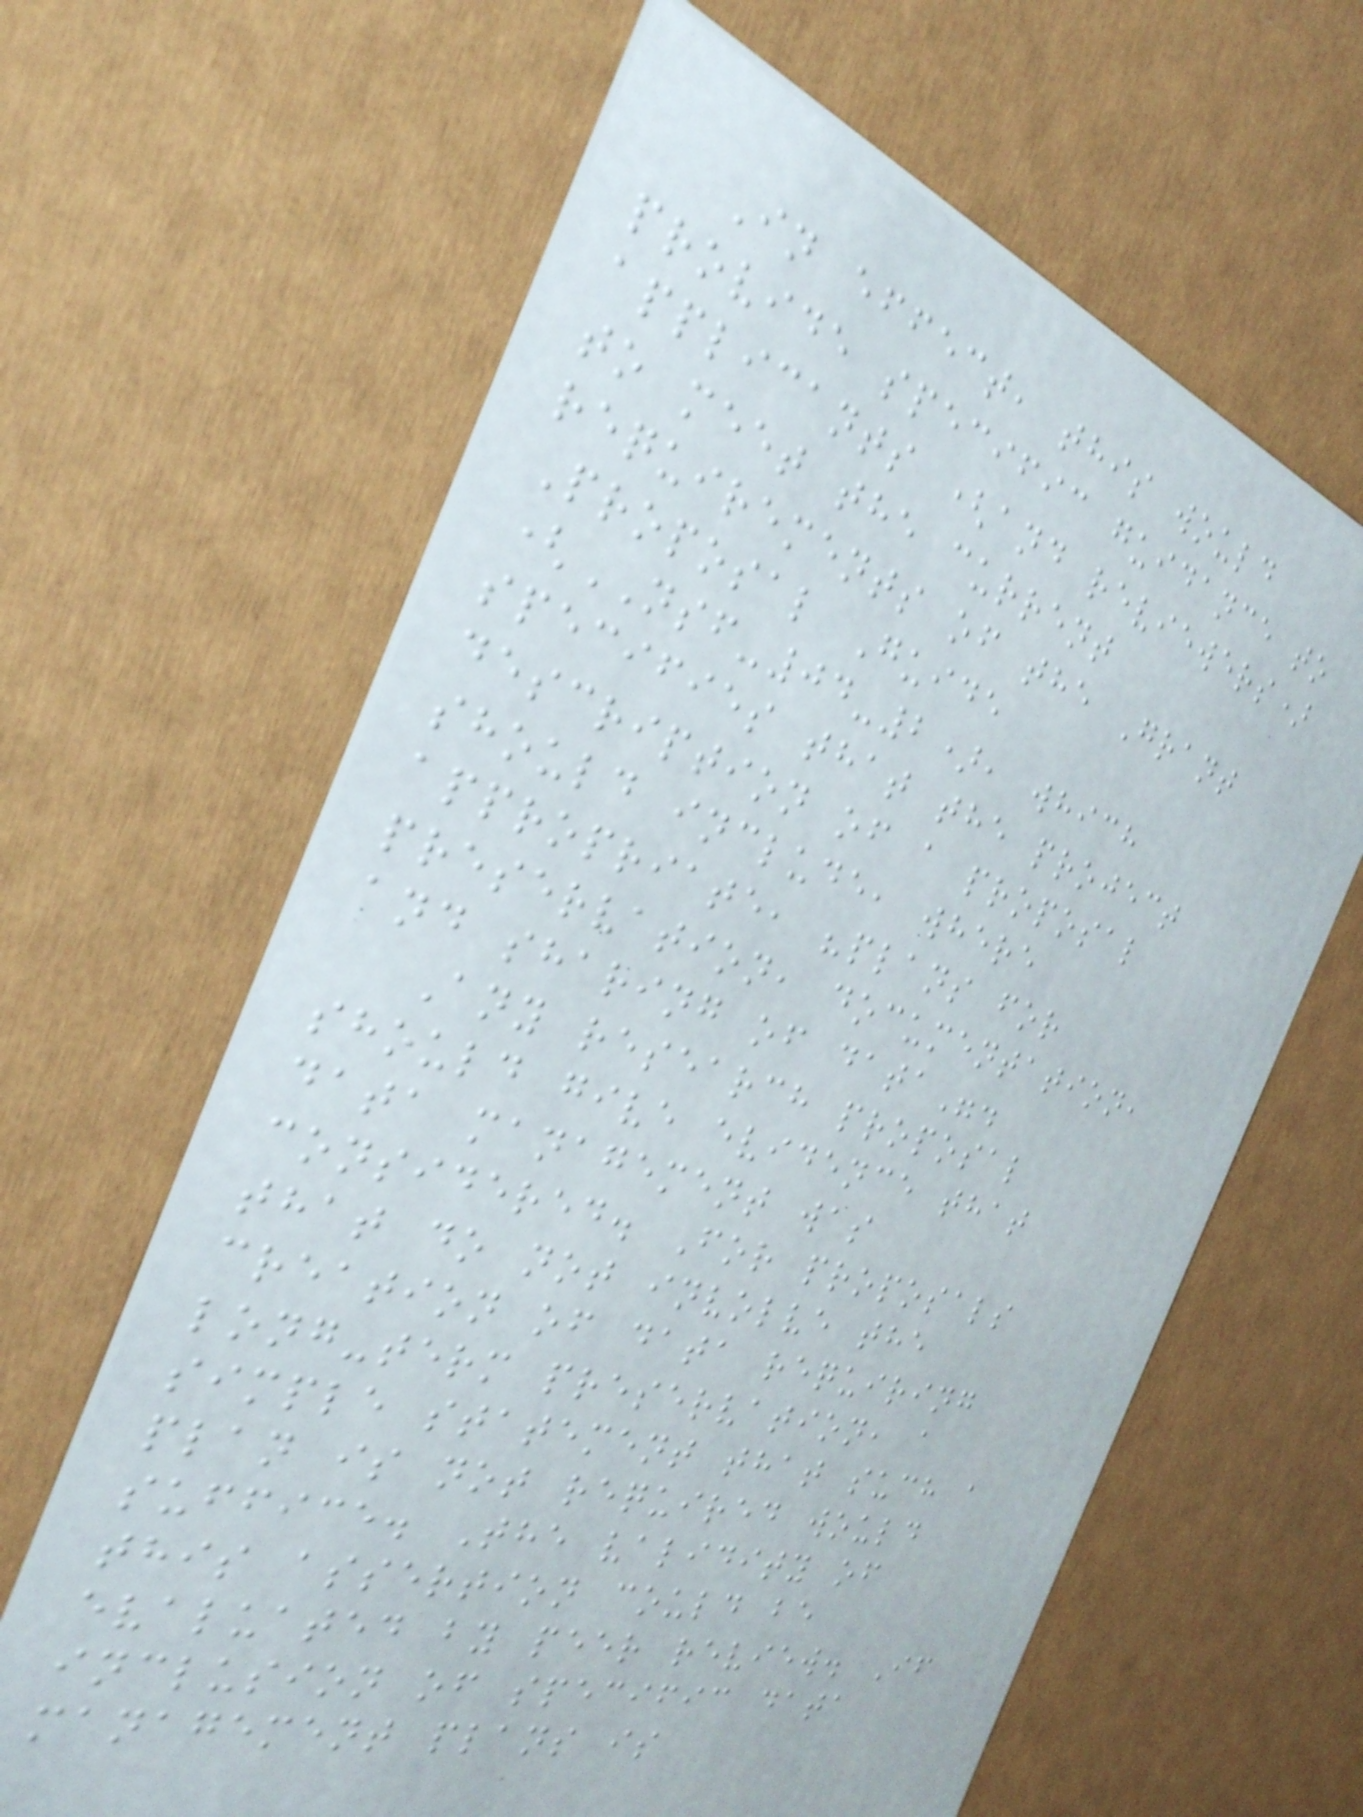In effect, this would
provide specific guidance to
applicants (and reviewers)
to meet the current
requirements of the Grant
Proposal Guide
(NSF-04-2), which
specifies that the project
description of a proposal
should include, where
appropriate, "plans for
preservation, documentation,
and sharing of data".
Any research proposal
should give evidence that
data management was
considered. For proposals
that do not involve the
creation of data requiring
long-term preservation, a
simple statement that such a
plan is not required would
suffice. The validity of
this assertion could be
evaluated by peer review. If
inclusion of specific data
management plans is
